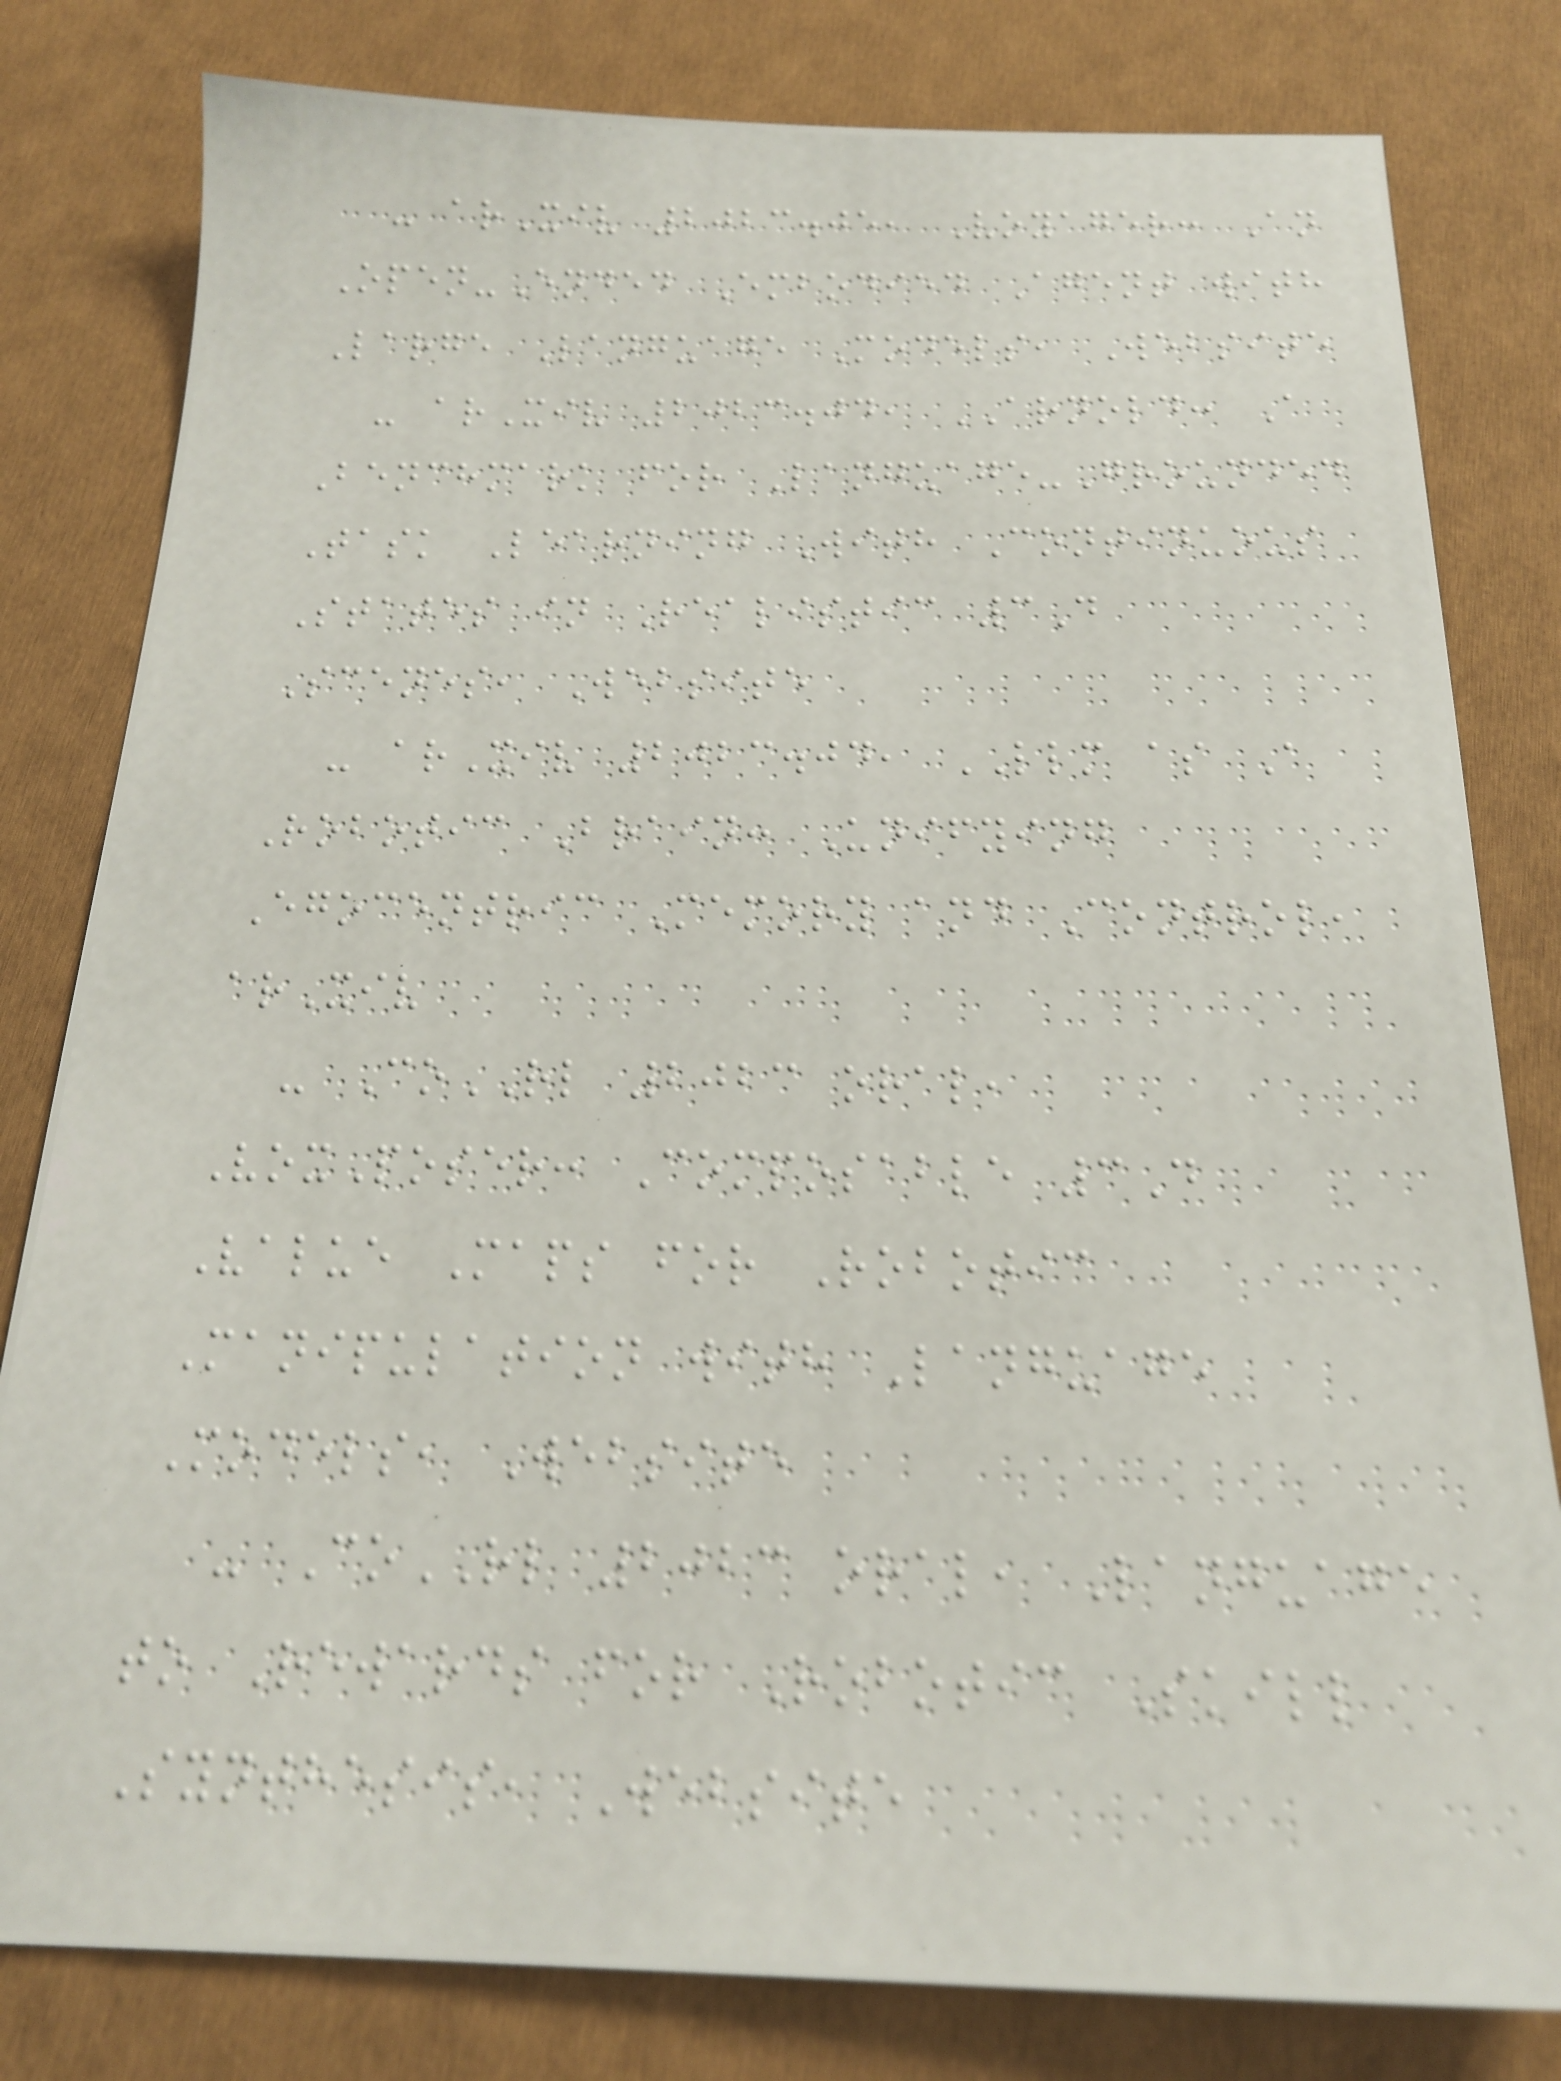- arXiv 2023.05, Voyager: An
Open-Ended Embodied Agent with
Large Language Models, Website
- arXiv 2023.04, ARNOLD: A
Benchmark for Language-Grounded
Task Learning With Continuous
States in Realistic 3D
Scenes, Website
- arXiv 2023.04, LLM as A
Robotic Brain: Unifying
Egocentric Memory and Control,
arXiv
- CoRL 2023 oral,
VoxPoser: Composable 3D
Value Maps for Robotic
Manipulation with Language
Models, Website
- CoRL 2023 oral, Language
to Rewards for Robotic Skill
Synthesis, Website
